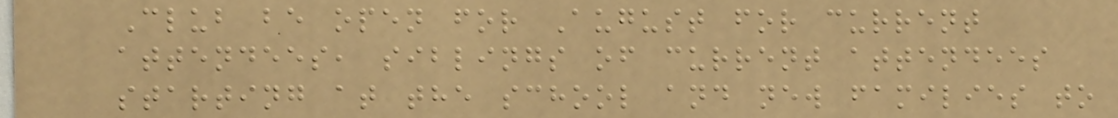Club be open for August for current
attendees, siblings of current attendees
starting at the school and new families to
